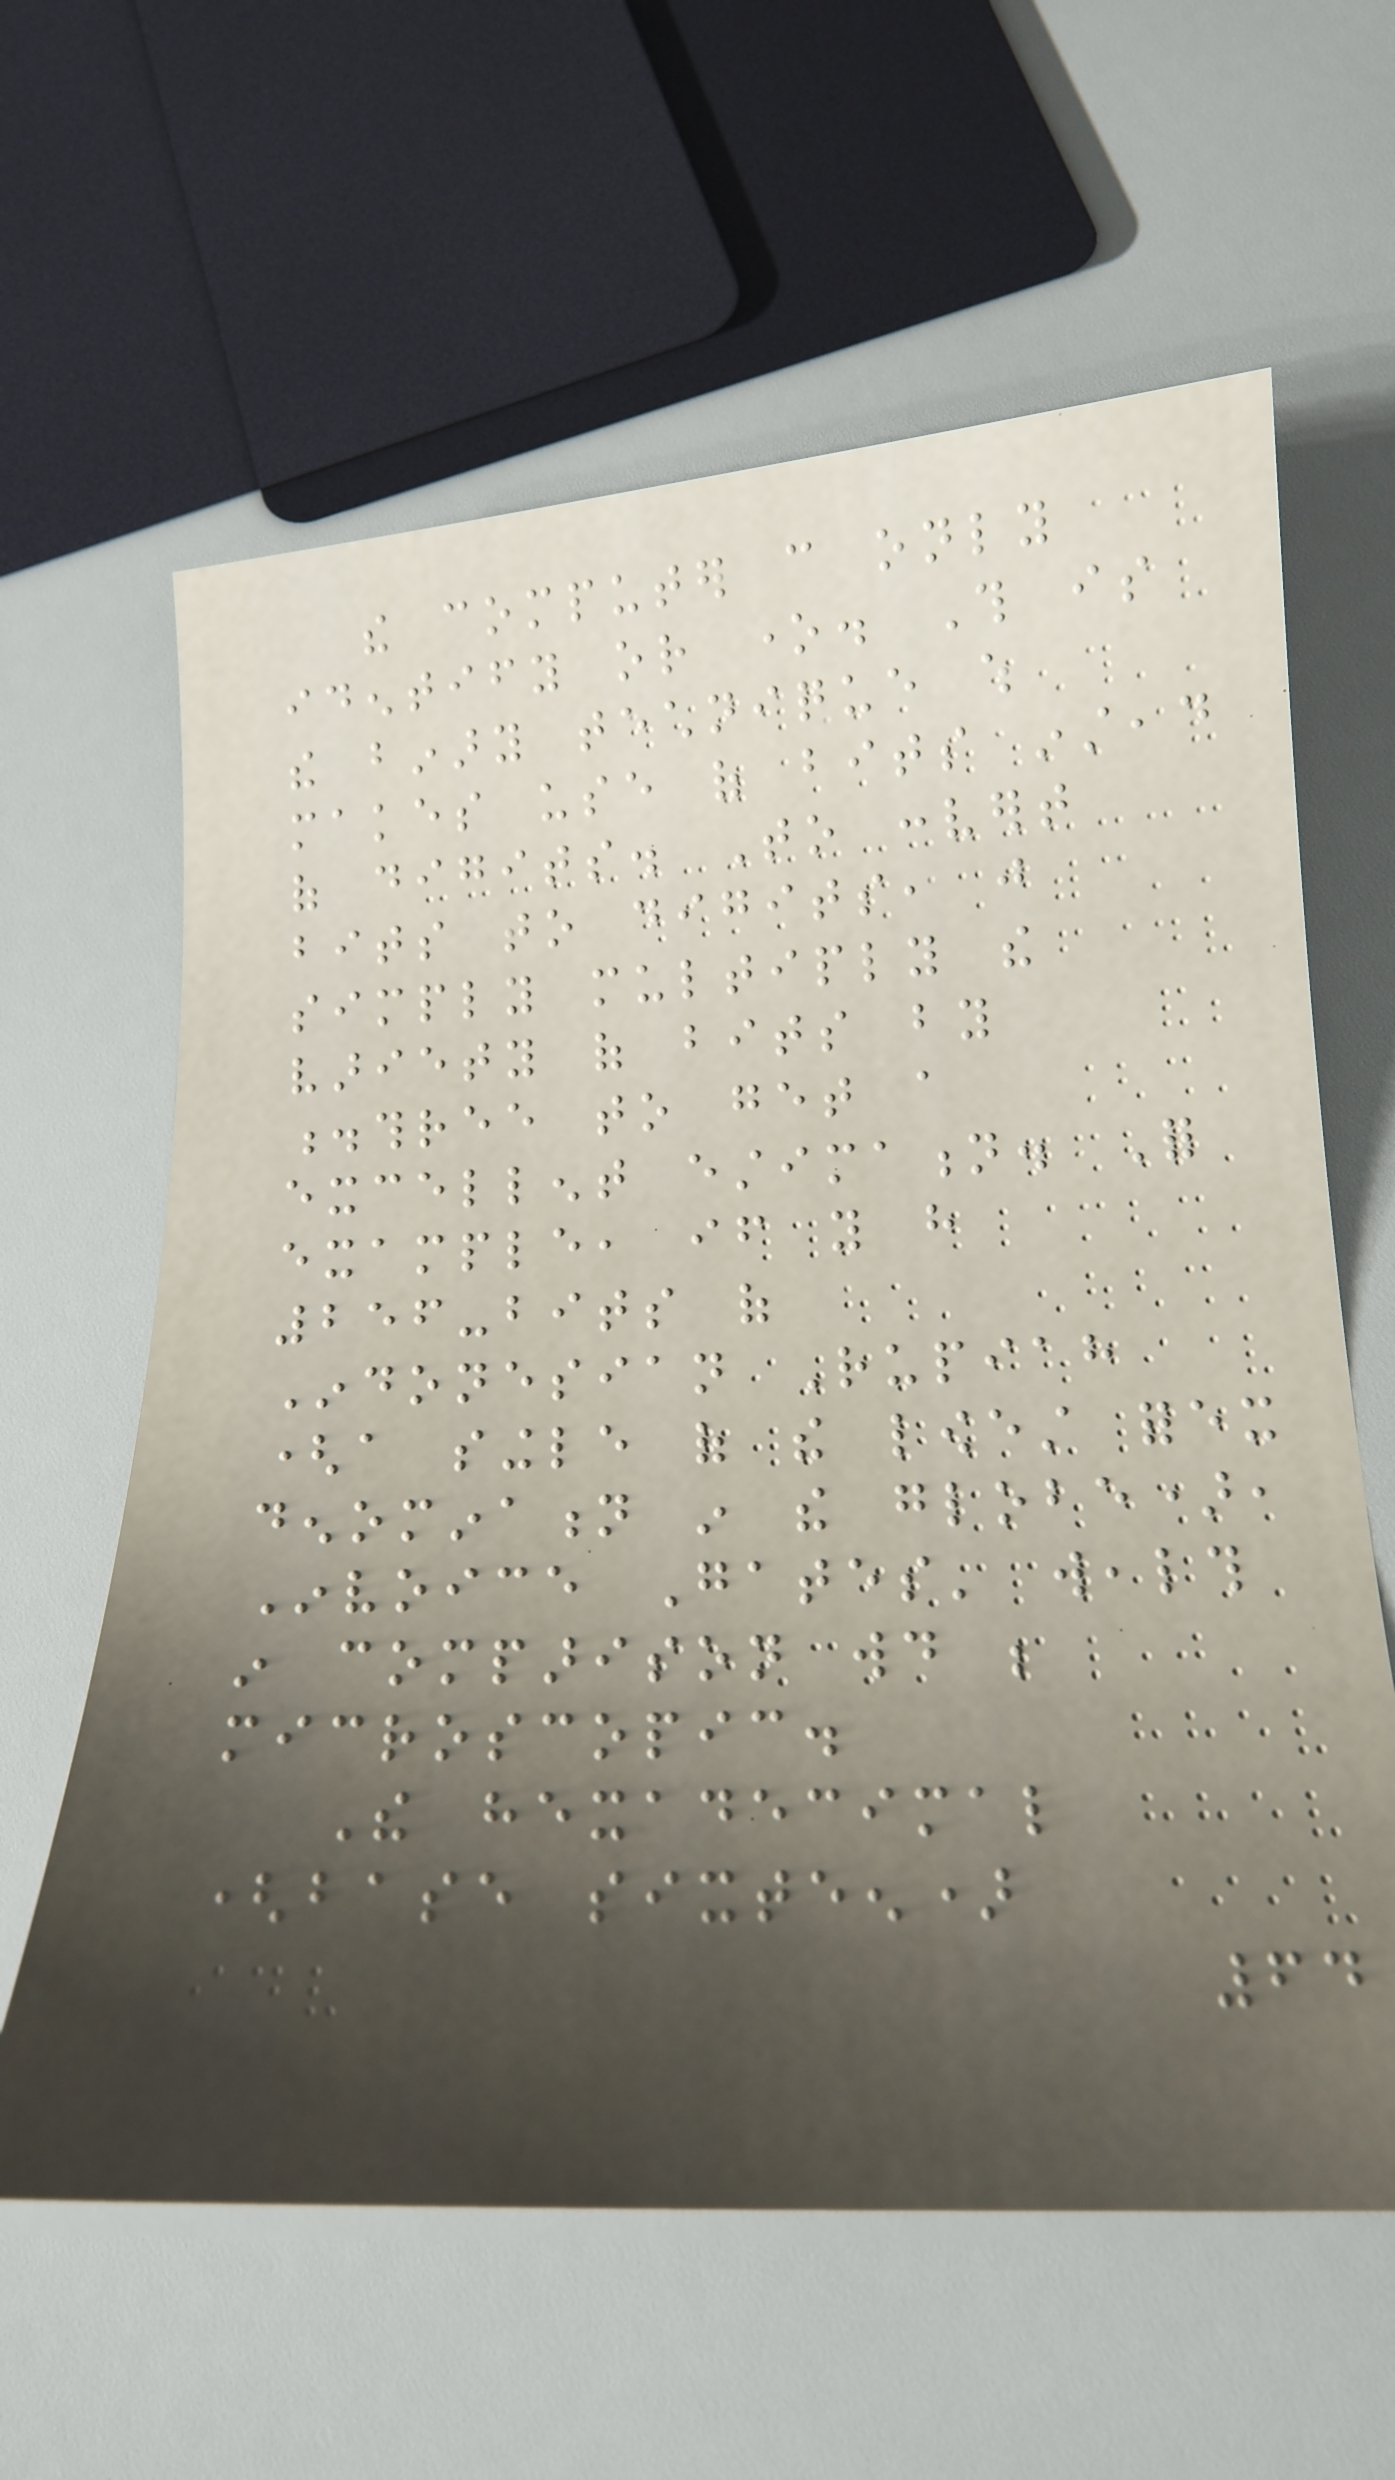the computer can only
identify or one. This is
the binary technique which
makes use of bits instead
of digits. To convert
bits to digits, just
simply multiply the
variety of bits by
.three to get a
excellent estimation. For
example, if you have
256-bits of
Indonesian Rupiah
(a single of the lowest forex
denomination in the globe),
Invoice Gates' wealth
in comparison would be
microscopic.
The hexadecimal
(base sixteen)
64
